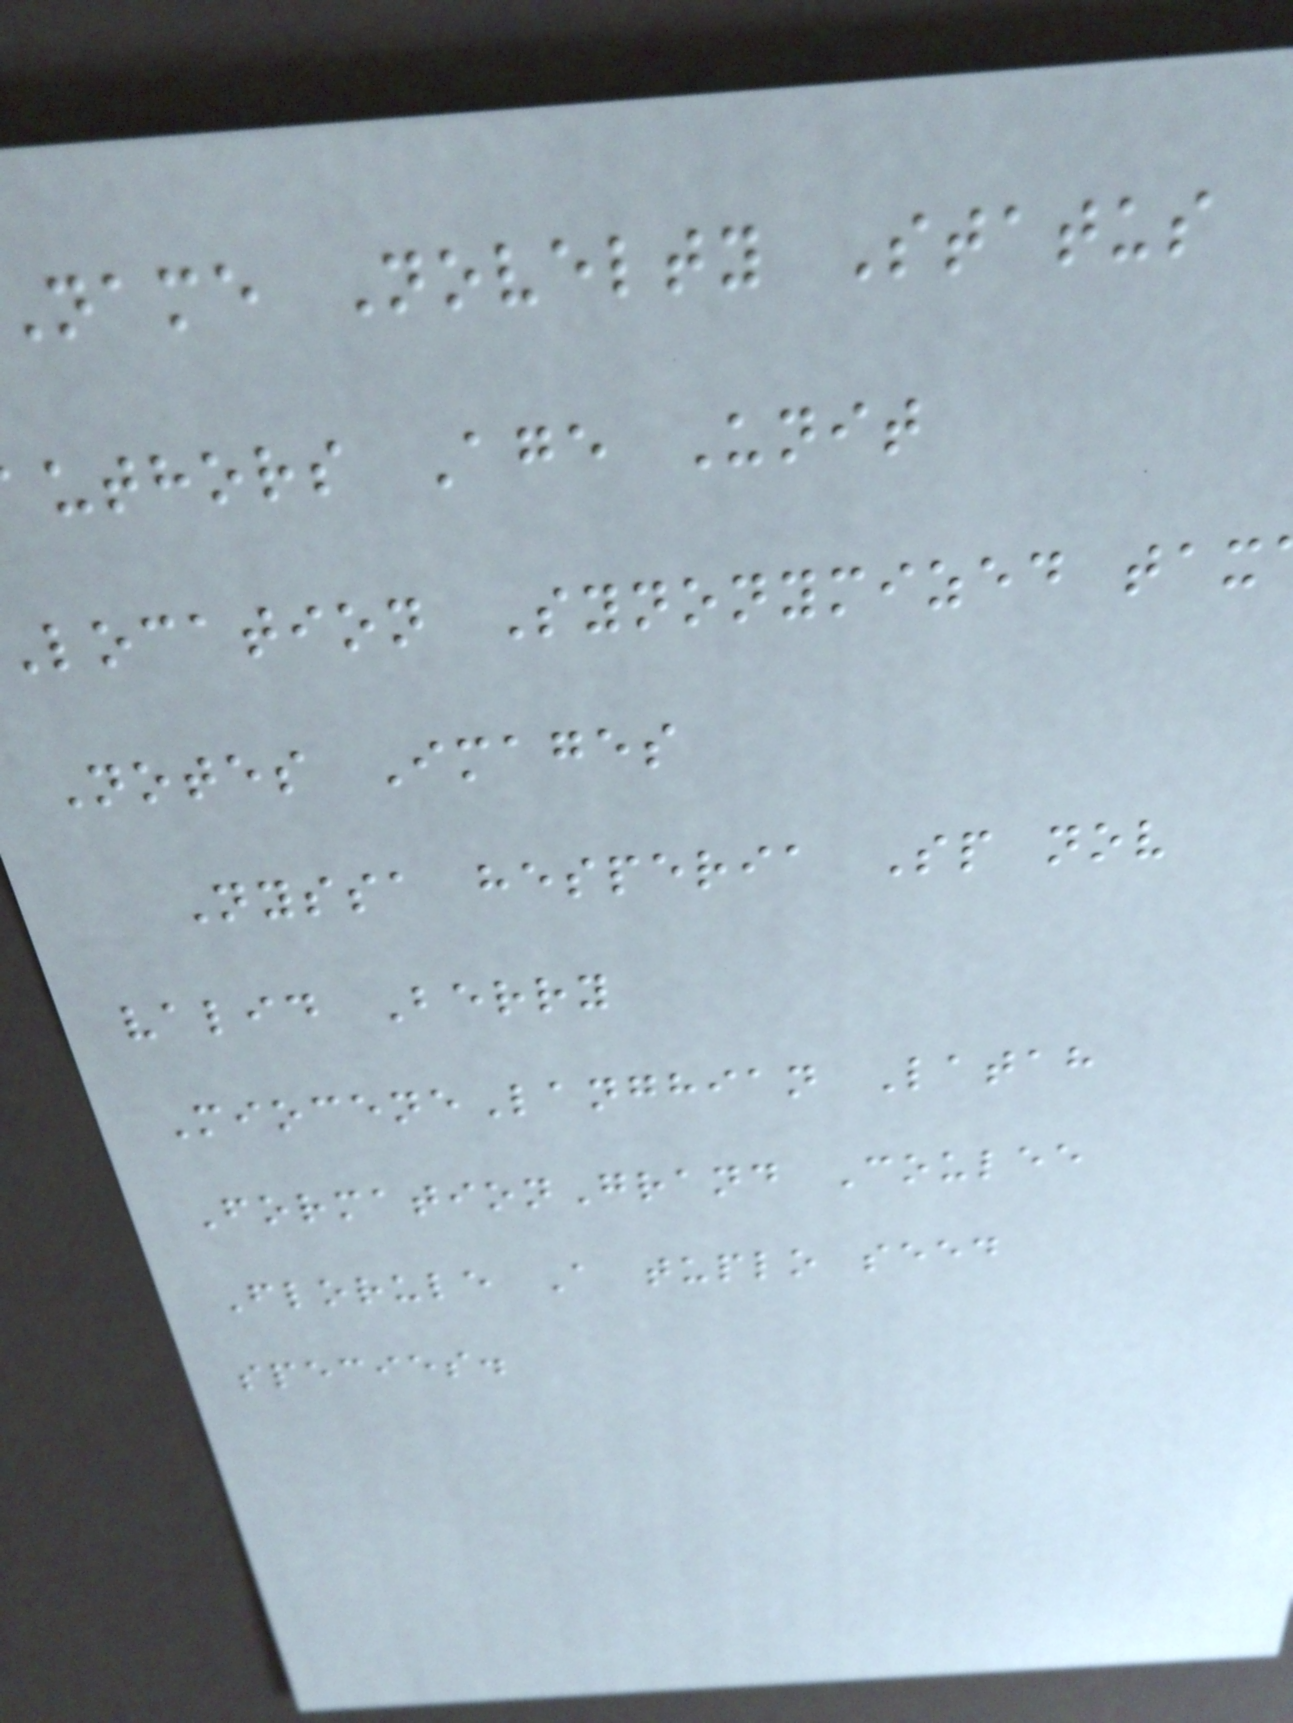name Novelty Status
uthors Age Unit
location Synonymized tax
Notes Images
Nyssa hesperia Sp nov
valid Berry
MioceneLanghian Latah
FormationGrand Coulee
Florule A tuplo seed
species.
